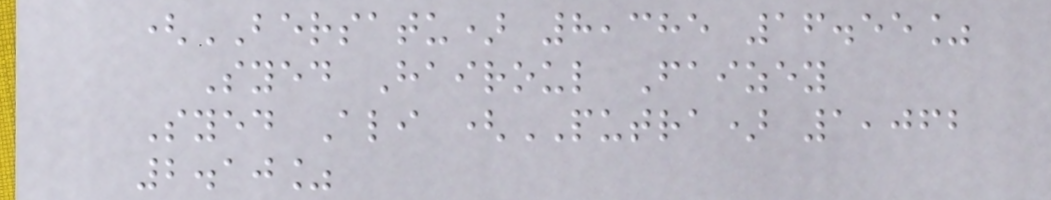(BERSATU) 8,385 16.55%
Syed Hairoul Faizey
Syed Ali (PUTRA) 1,062
2.10%
